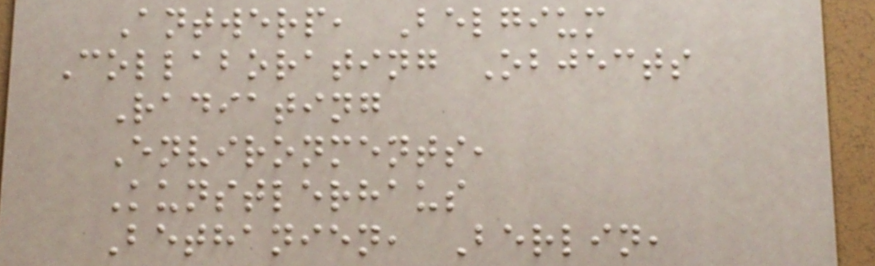Antwerp, Belgium
Collaborating Objects
Radiating
Environments,
Kunstlerhaus
Bethanien, Berlin,
